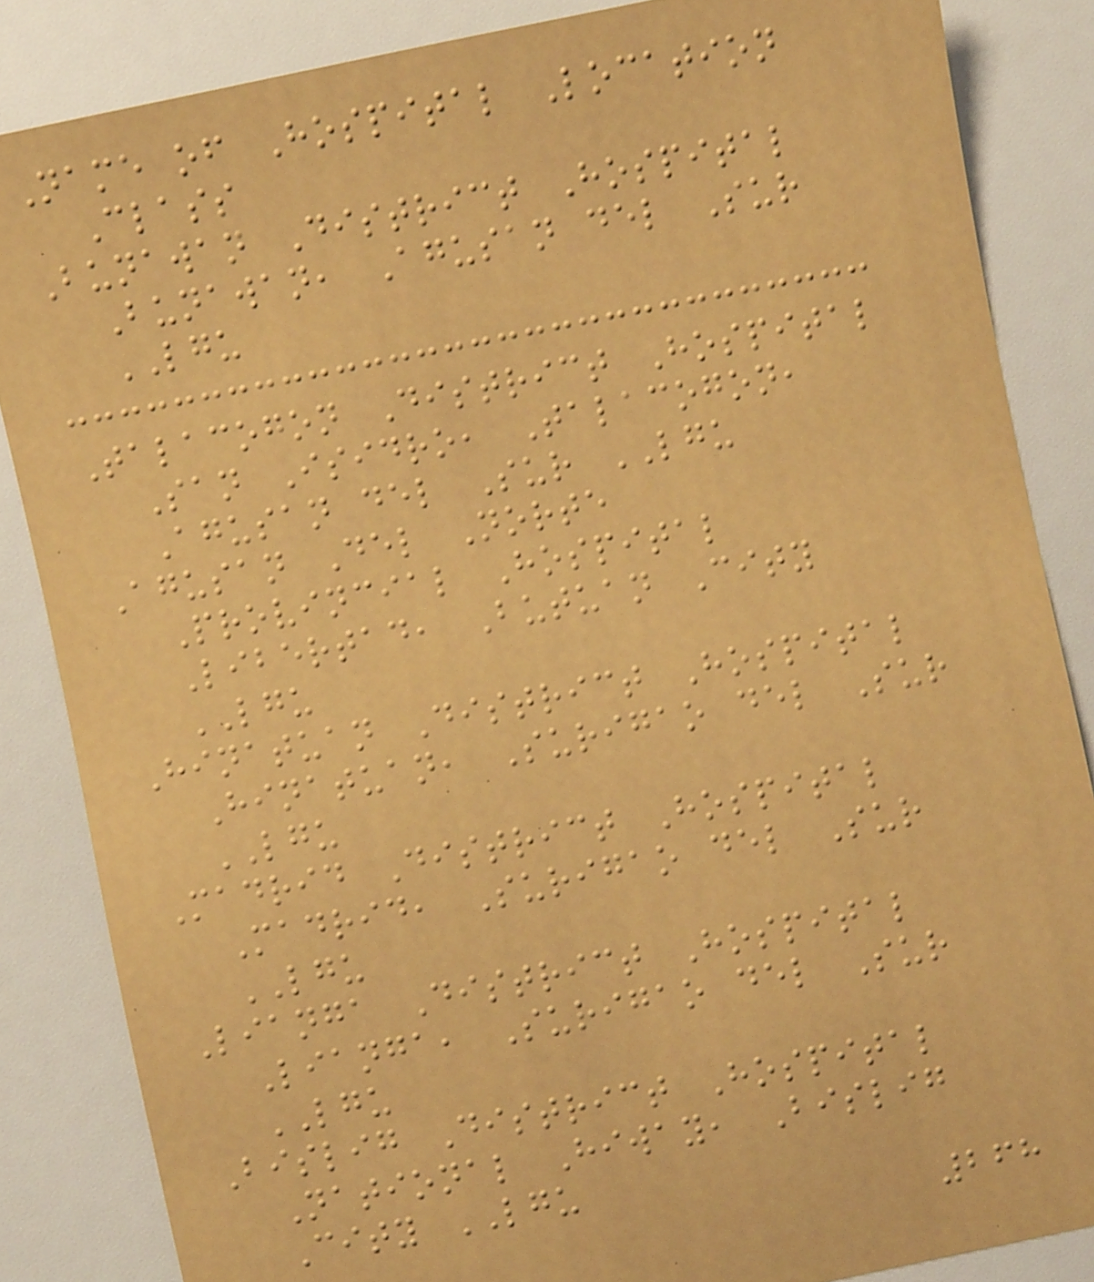Name of Hospital Location
Class
Bunawan District Hospital
Bunawan, Agusan del Sur
LGU
Talacogon District Hospital
San Isidro, Talacogon,
Agusan del Sur LGU
Agusan Del Norte
Provincial Hospital
Libertad, Butuan City
LGU
Hinatuan District Hospital
Hinatuan, Surigao del Sur
LGU
Madrid District Hospital
Madrid, Surigao del Sur
LGU
Lianga District Hospital
Lianga, Surigao del Sur
LGU
Bislig District Hospital
National Hiway, Bislig
City LGU
268
